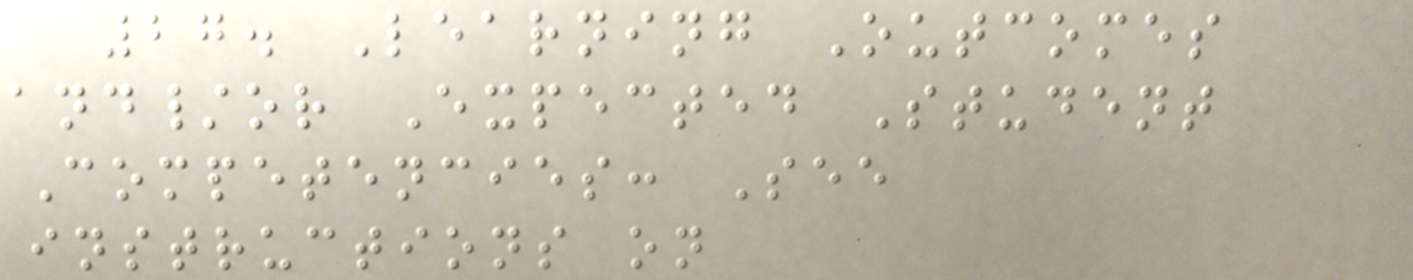27. Learning Outcomes
and/or Expected Student
Competencies: See
instructions on
